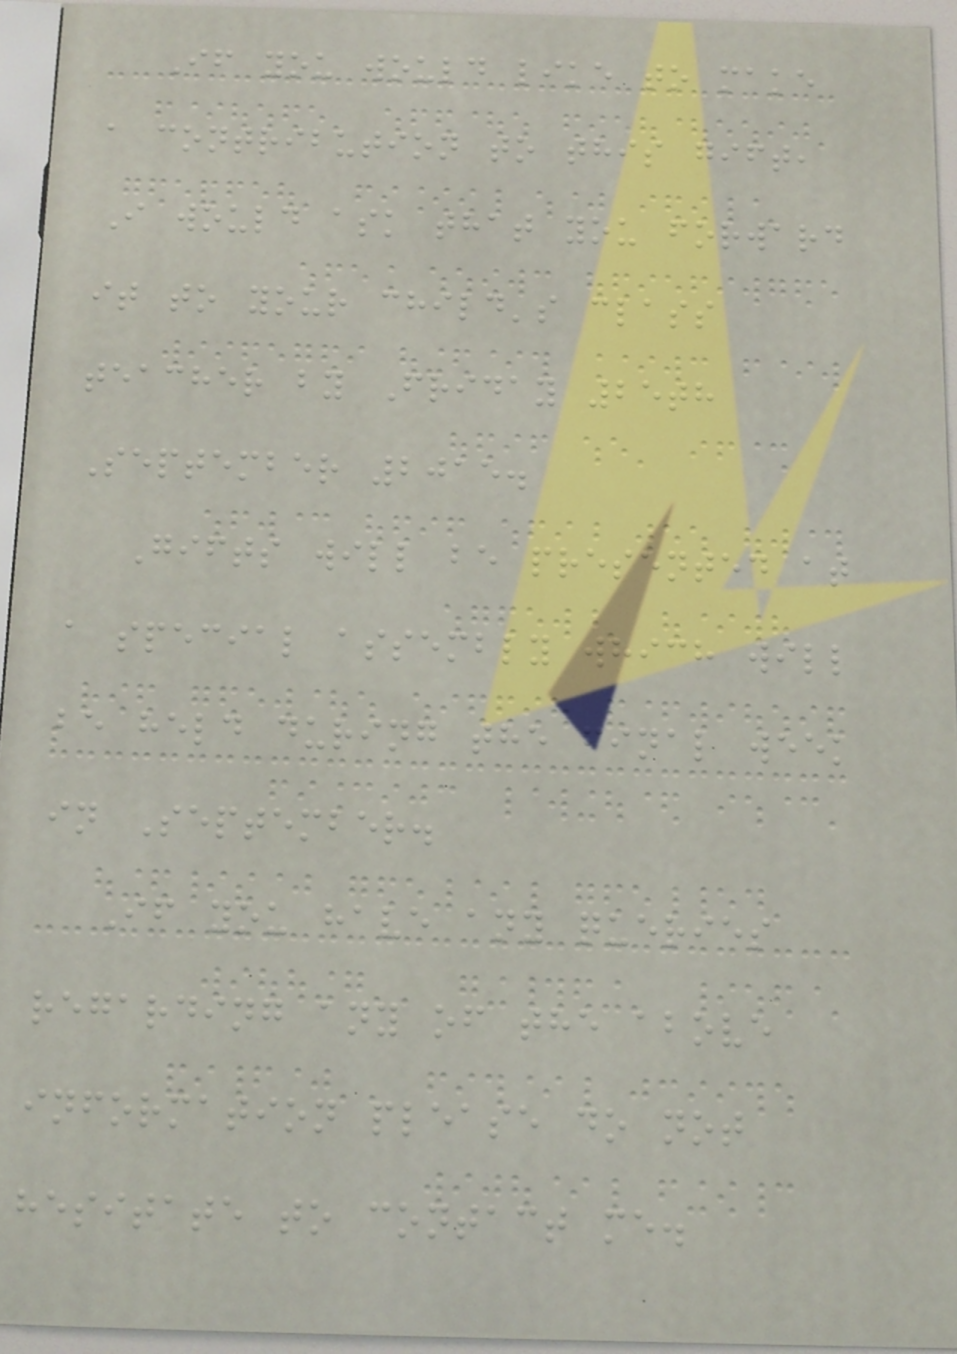If you would like to make
a contribution to this gift,
I would ask that you forward
it to your child's class
teacher by Friday 25th
September 2015.
Gifts will be presented at
a special assembly which will
be held during the final week
in September.
If you have any queries
regarding any of the above
information please do not
hesitate to contact me.
